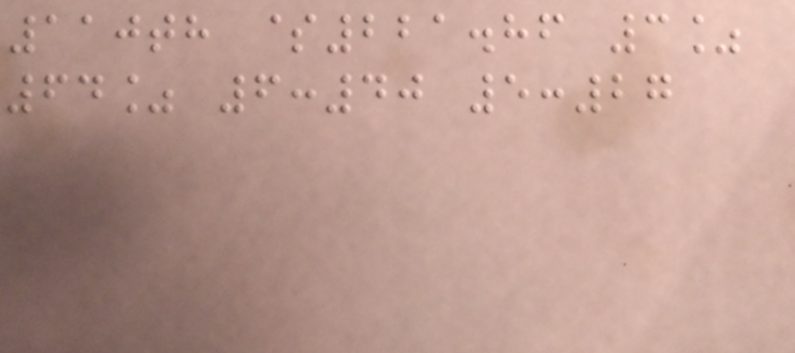110th $221.86 3%
64% 6:40 5:27
